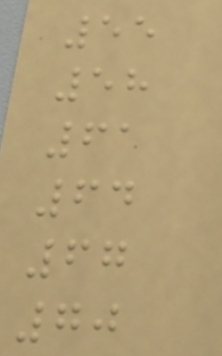55
58
61
64
67
70
